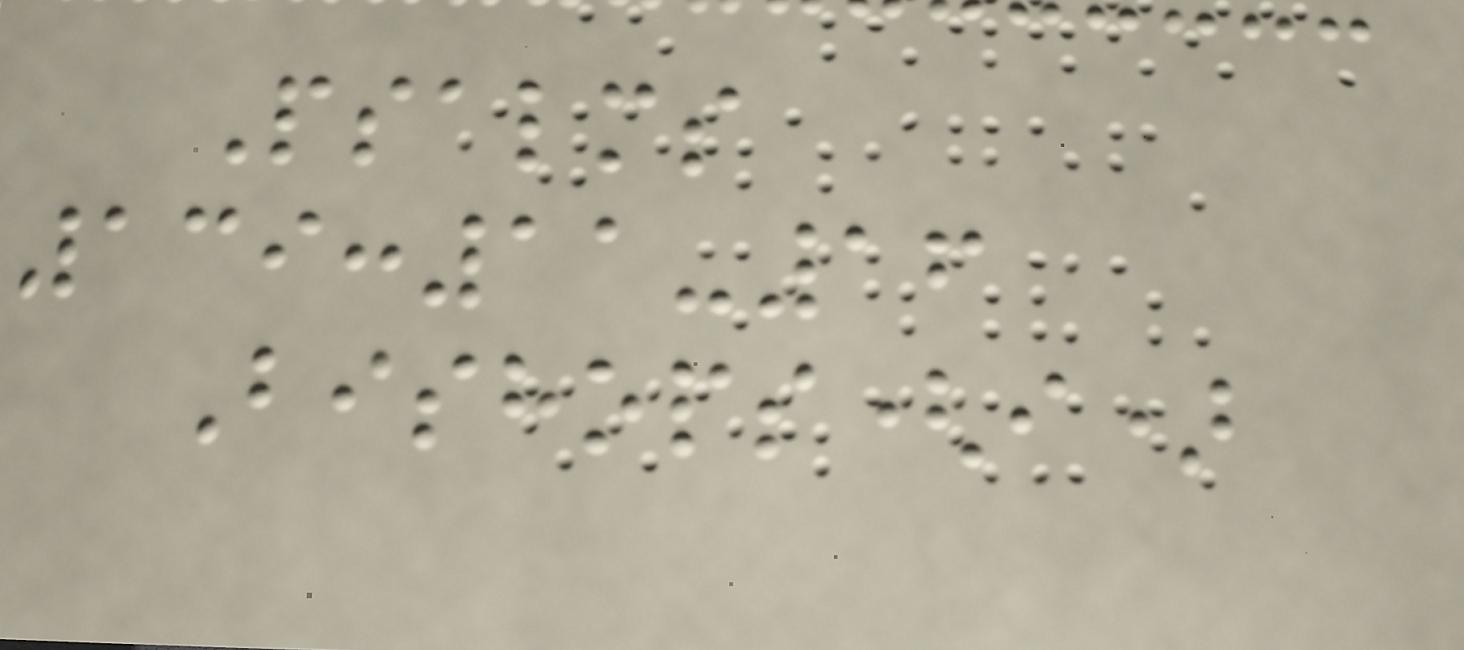Psalms
139:11-16
Bishops(i)
